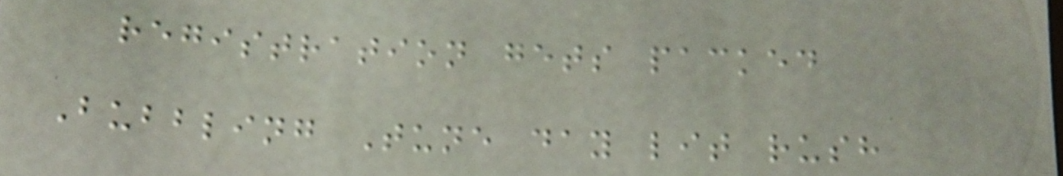registration gets packed
Bubbling Tune day lit rush
